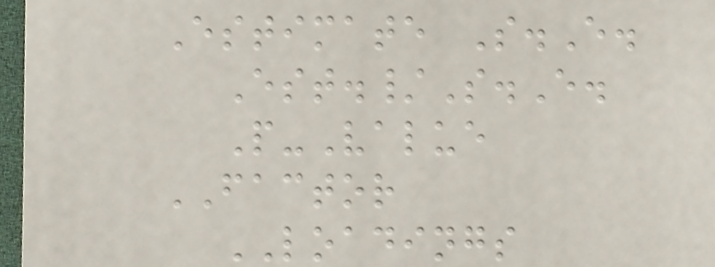Estimate S.E.
Est./S.E.
P-Value
FACTOR
LOADINGS
